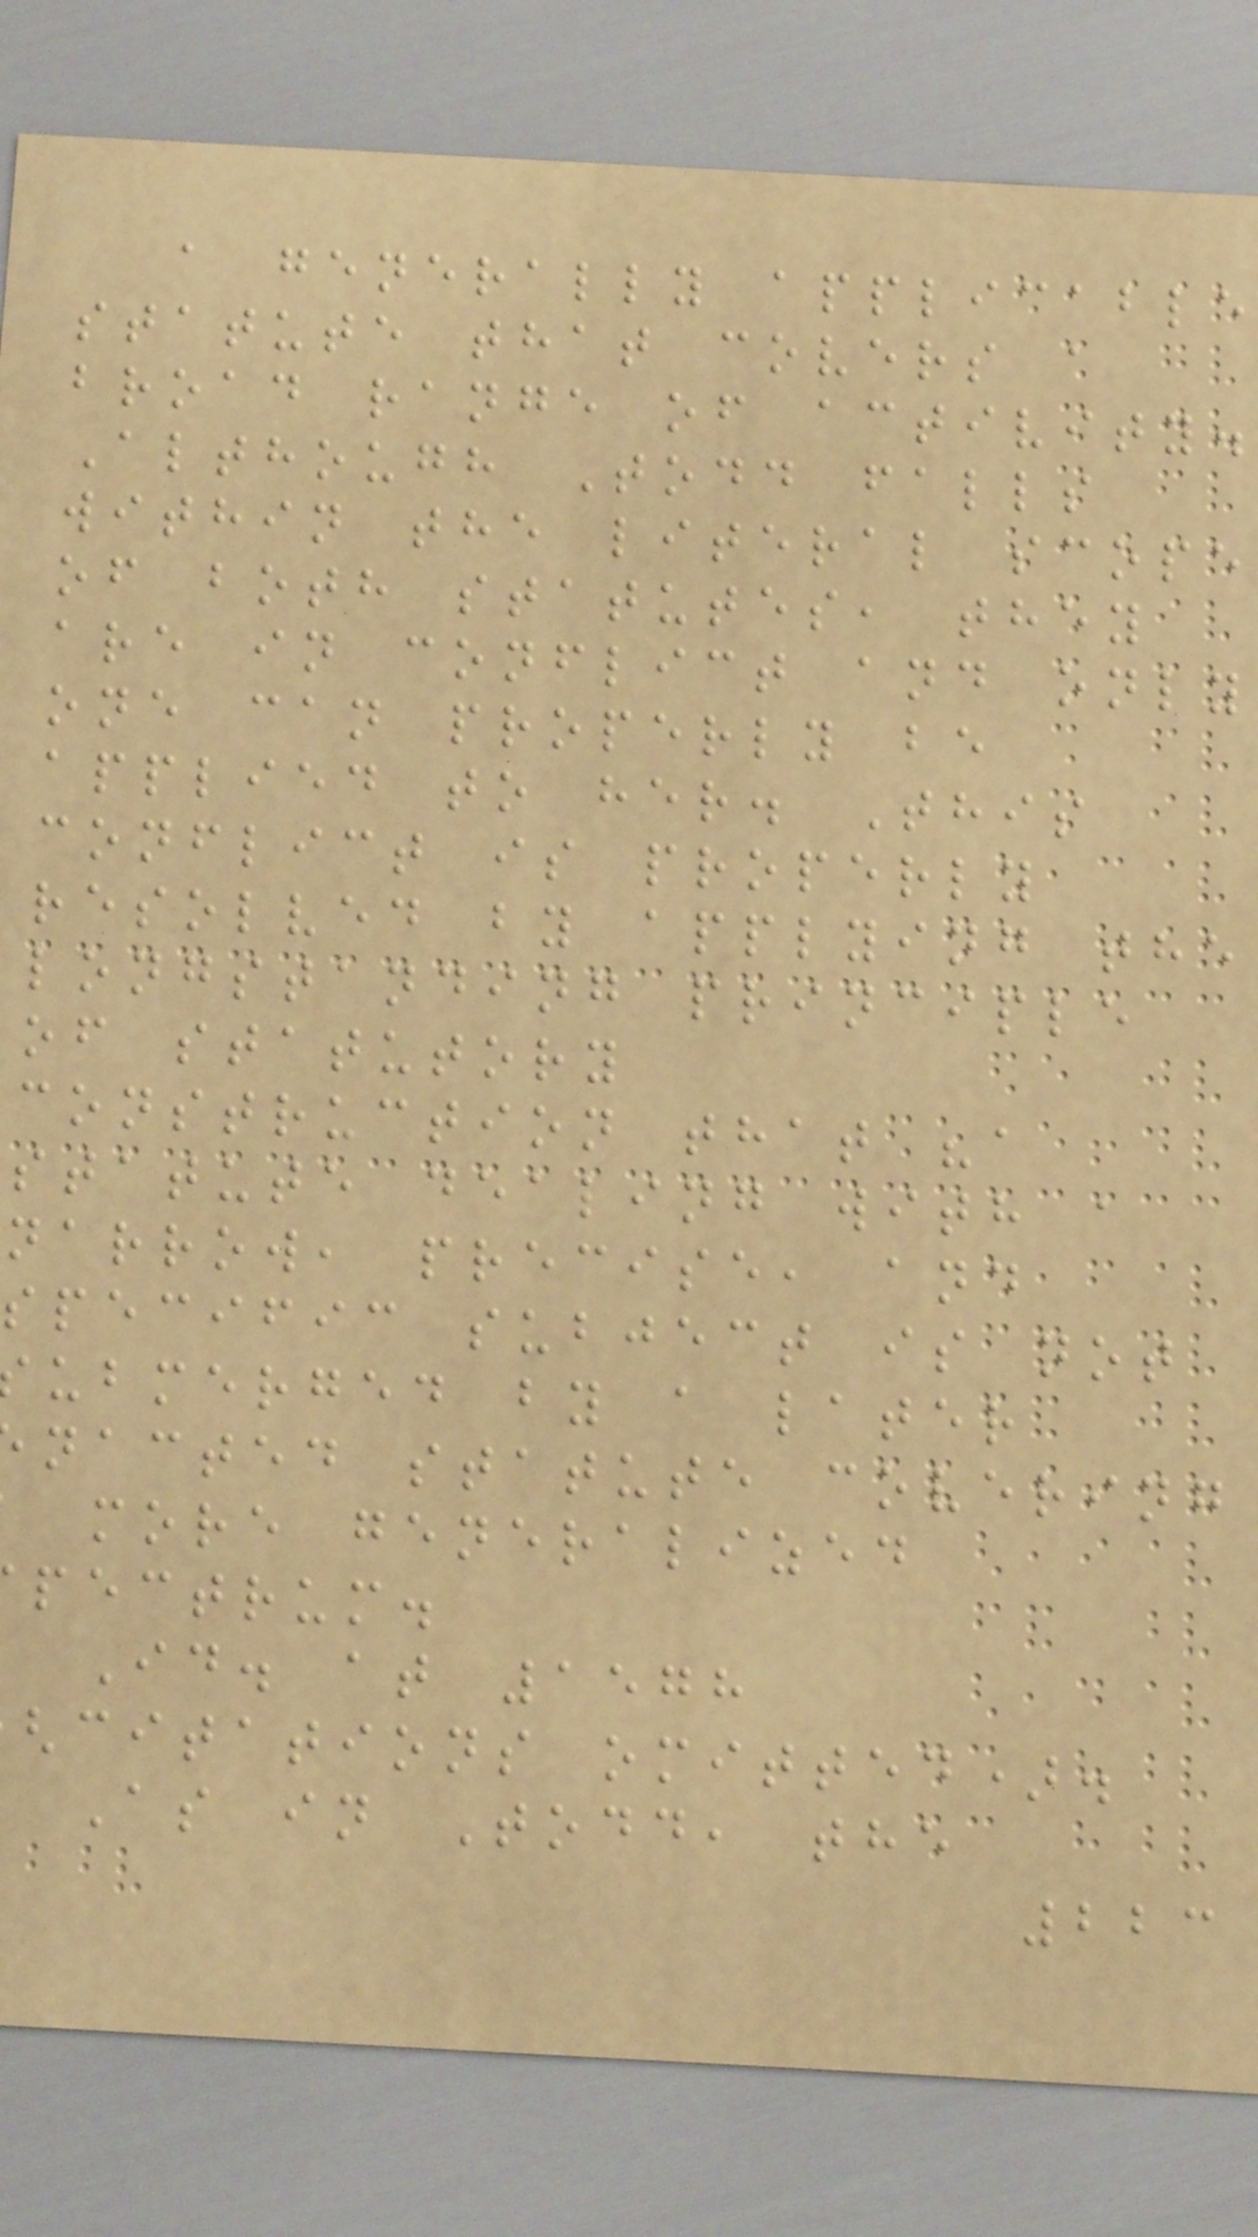a generally applicable
statute that covers a
broad range of activity.
Although Todd falls
within the literal scope
of both statutes, they
are in conflict and only
one can properly be
applied to her. This
conflict is properly
resolved by applying the
longstanding principle
of statutory
construction that "a
statute dealing with a
narrow, precise, and
specific subject is not
ubmerged by a later
nacted statute covering
more generalized
pectrum.
Id. at 1578
citations omitted).
As in Todd, the
223
